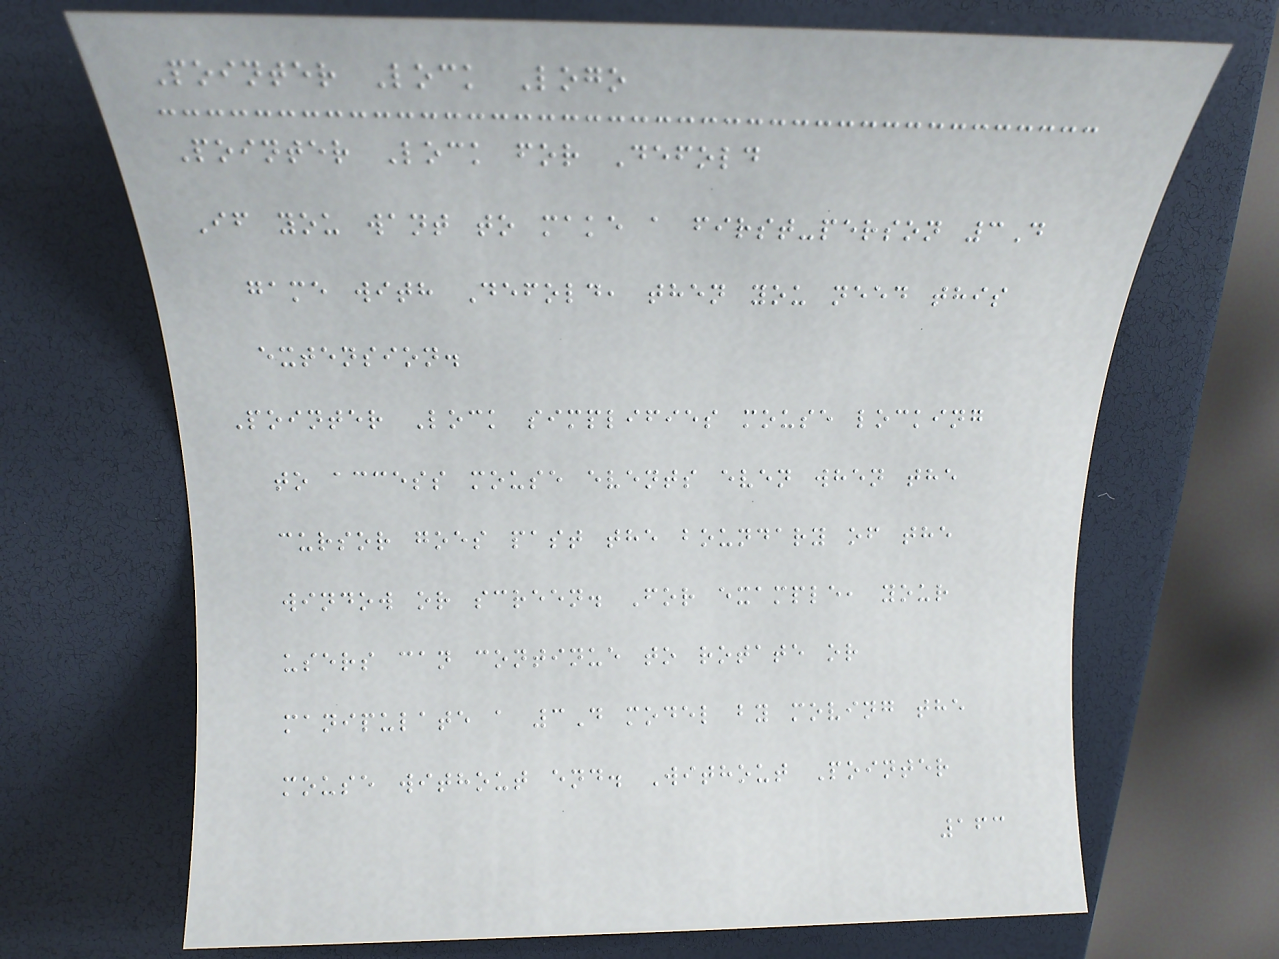Pointer Lock Logo
Pointer Lock for Defold
If you want to make a first-person 3D
game with Defold, then you need this
extension.
Pointer Lock simplifies mouse locking
to access mouse events even when the
cursor goes past the boundary of the
window or screen. For example, your
users can continue to rotate or
manipulate a 3D model by moving the
mouse without end. Without Pointer
163
